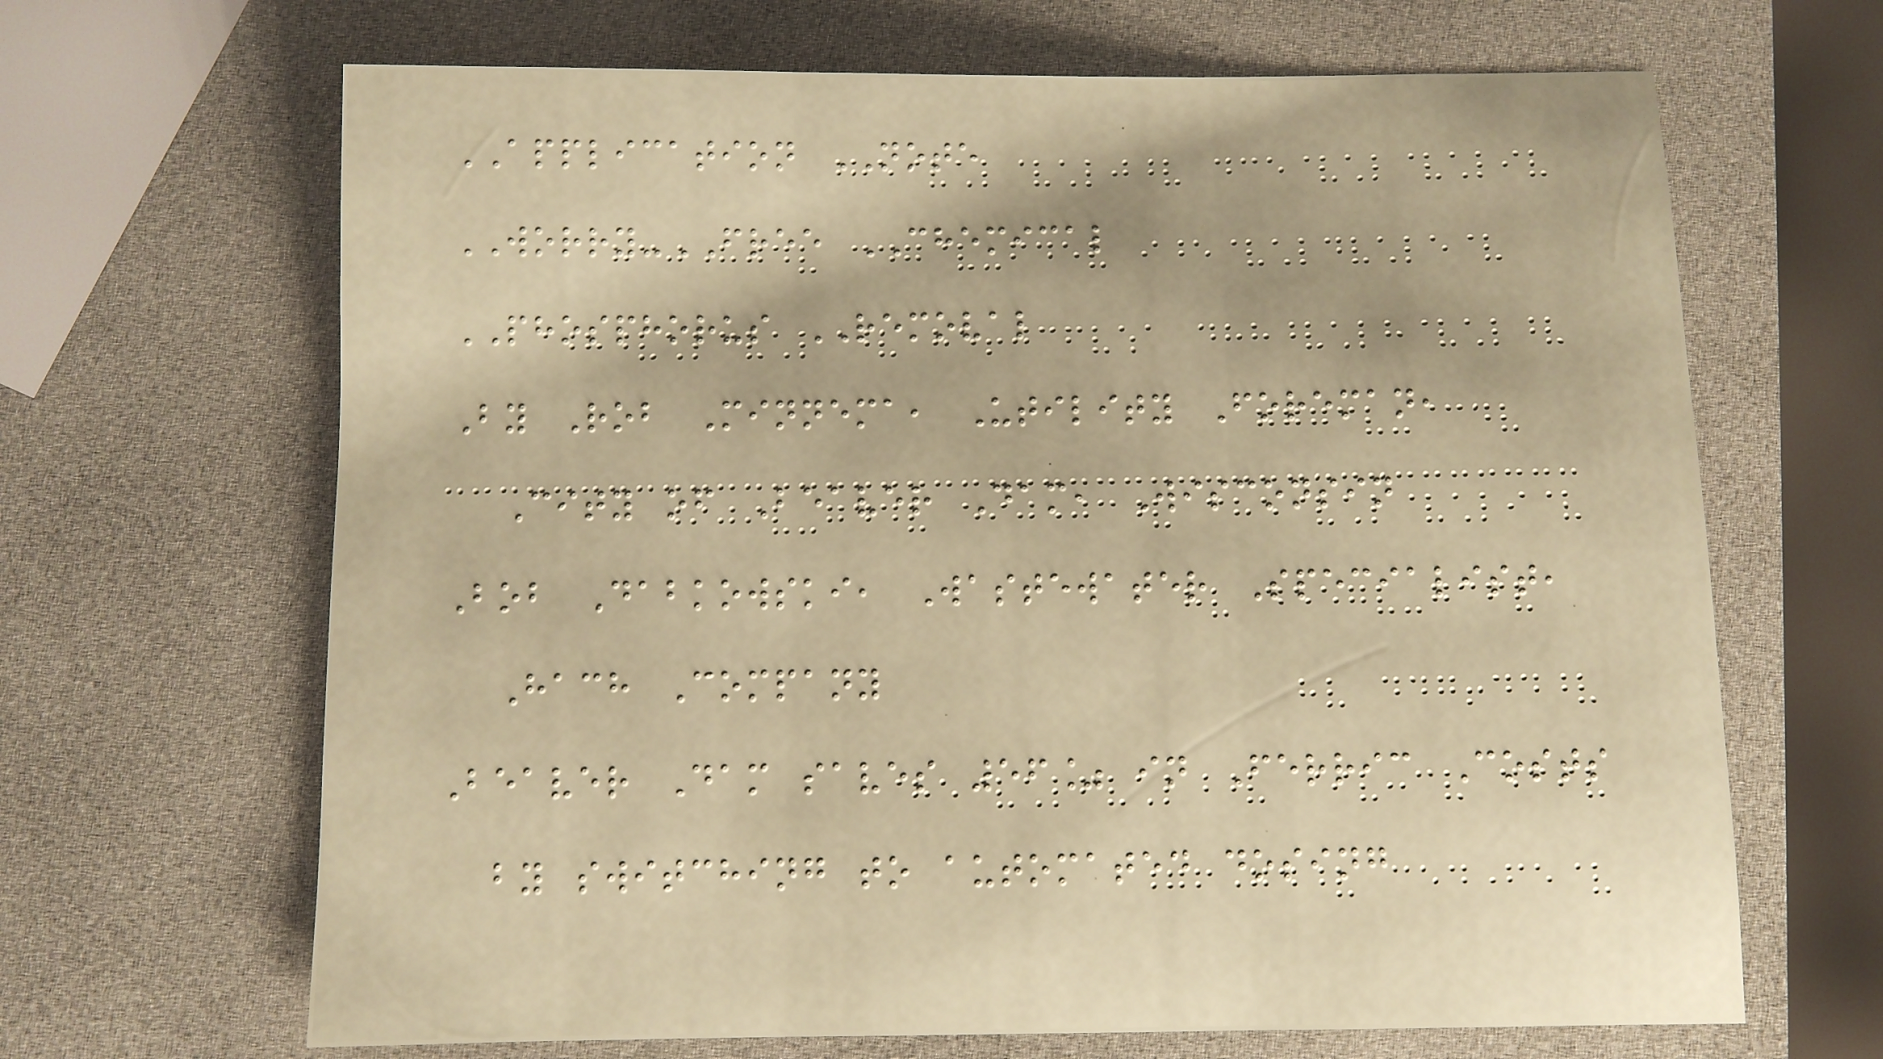APPLICATION NOTE
WORRY-FREE CHEMICAL
PHOSPHORUS REMOVAL
By Rob Minnema, Utility Foreman,
City of Beaver Dam, Wisconsin
Bob Dabkowski, Wastewater Specialist,
Hach Company
Beaver Dam saves 56% in Ferric Costs
by switching to automated dosing
